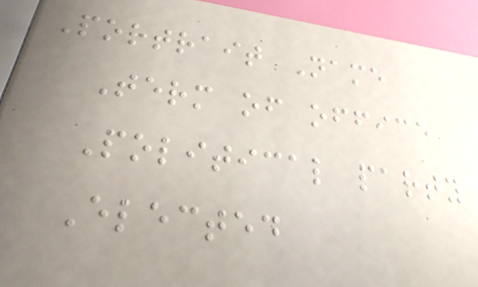Portrait Name
Term of office
Political party
Elected
